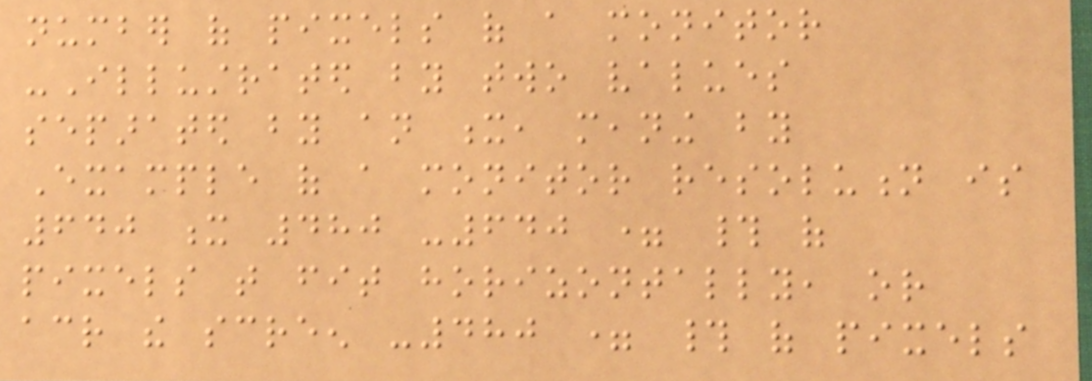number of pixels of a monitor
-Illustrated by two values
separated by an x, meaning by
Example of a monitor resolution is
640 x 480 -640 = # of
pixels that fit horizontally, or
across the screen -480 = # of pixels
